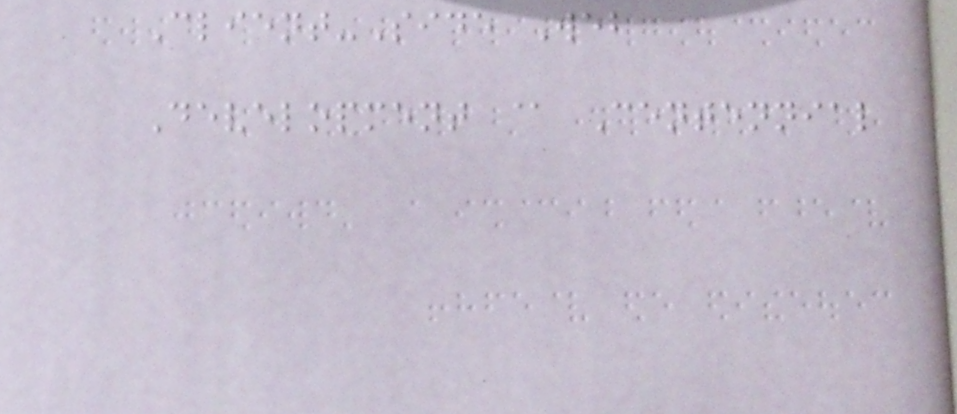Client-Side Web
Development @ Centennial
